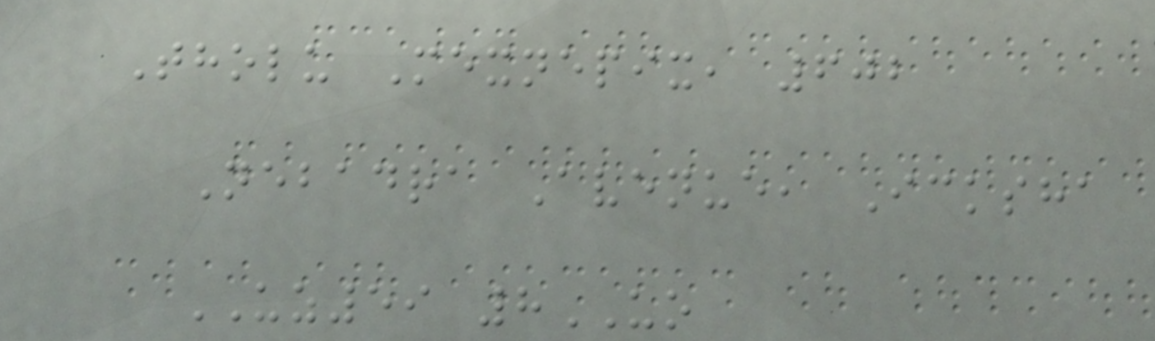Tholu Mexnepix, 602
Nebadra Avenue, Icksha
UZ59 8UO
